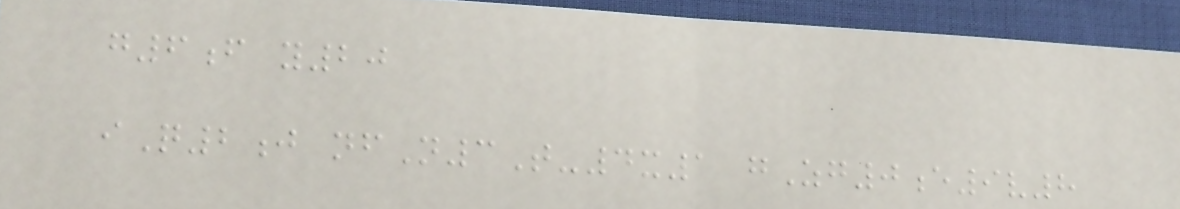g6f y20
iQ2j nfN3T-4x1 gZg0e9v8
